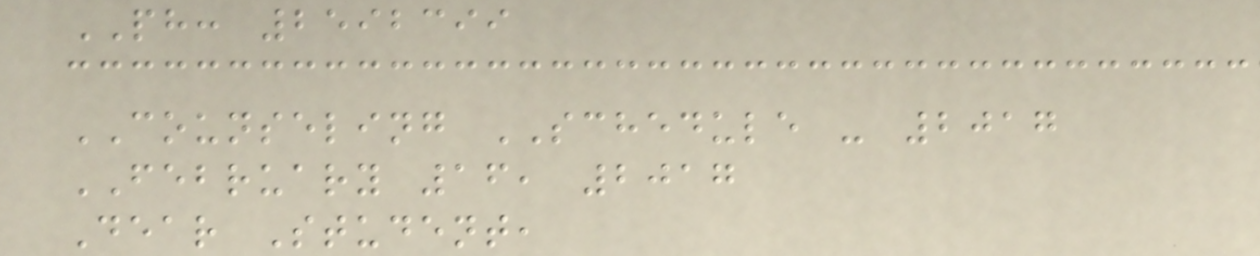PH: 2592399
COUNSELING SCHEDULE - 2017
FEBRUARY 16, 2017
Dear Student,
